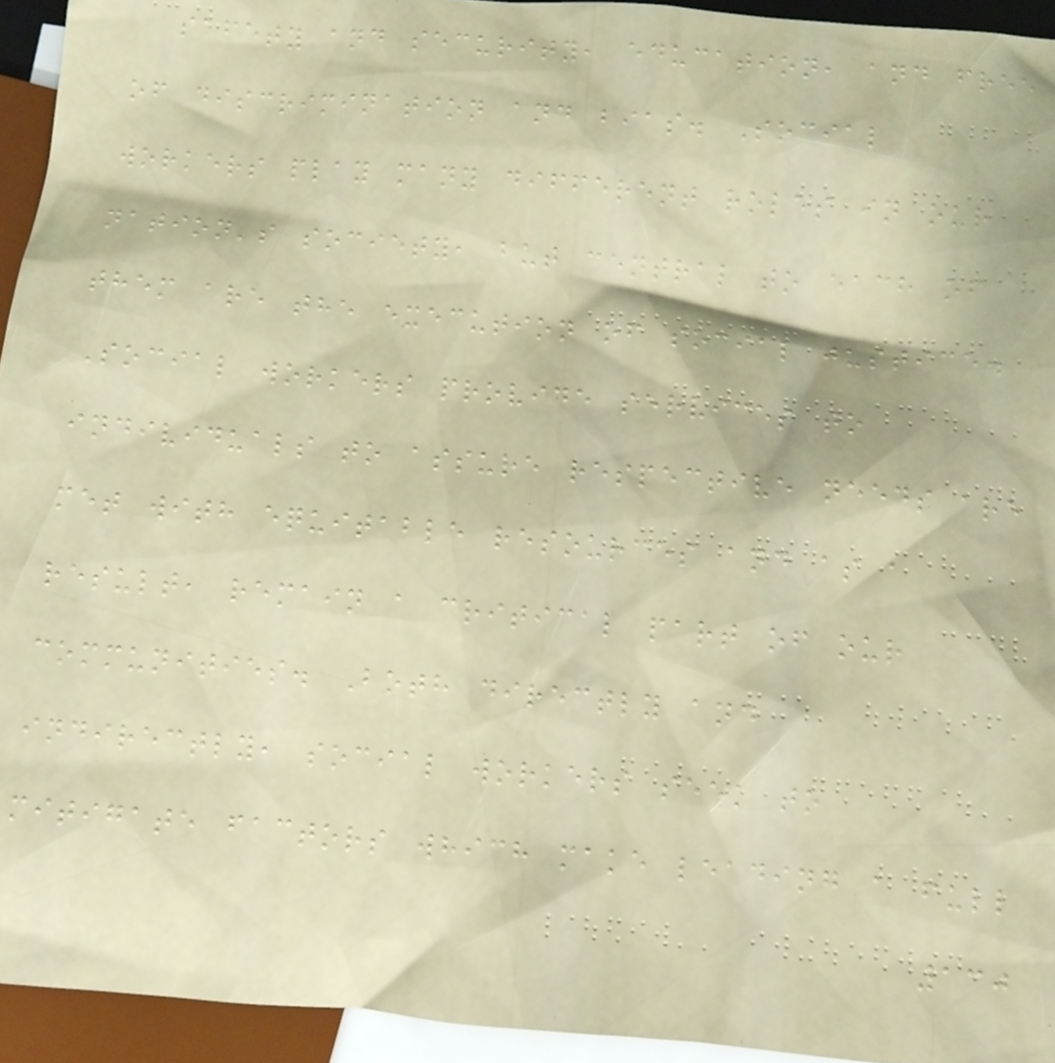safety and security, education, and free
of discrimination and bias. Social
workers play many different roles in our
nation's society, but central to each of
them are the execution of social justice.
Social workers provide services to
individuals to assure respective needs are
met with equitable resources and as a
result, remain a critical part of our
communities. Both directly and
indirectly, social workers seek to
mitigate factors which make leading a full
130
